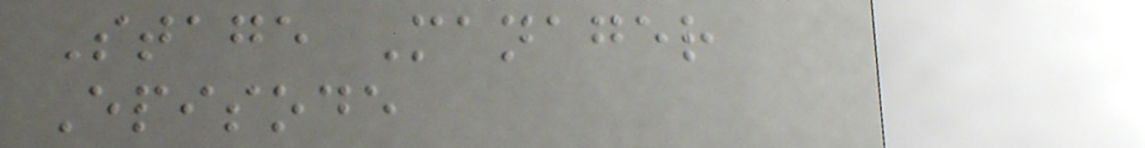Stage Manager
Episode
